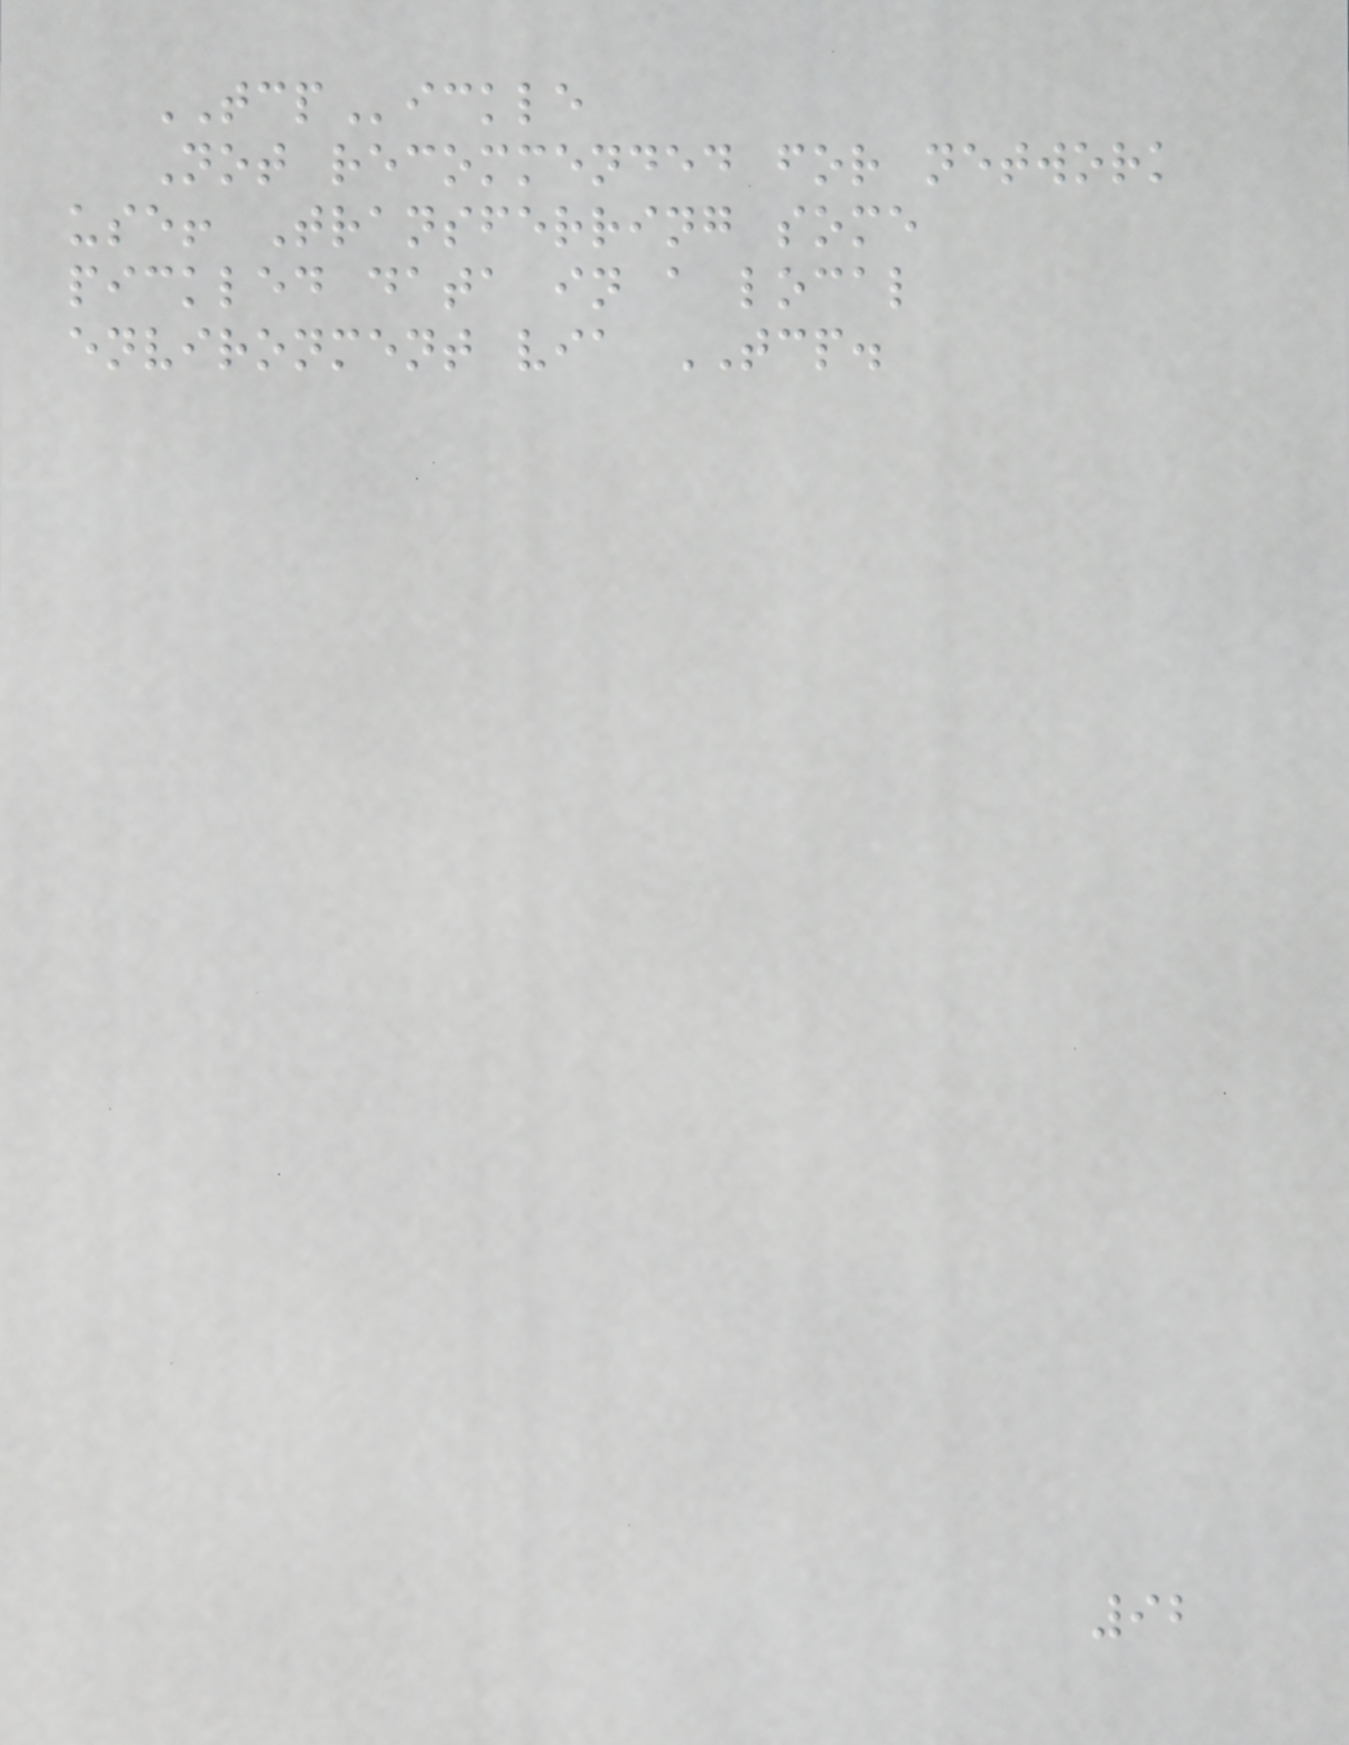TCPickle
Not recommended for network
use! Transferring some
pickled data in a local
environment via TCP.
92
